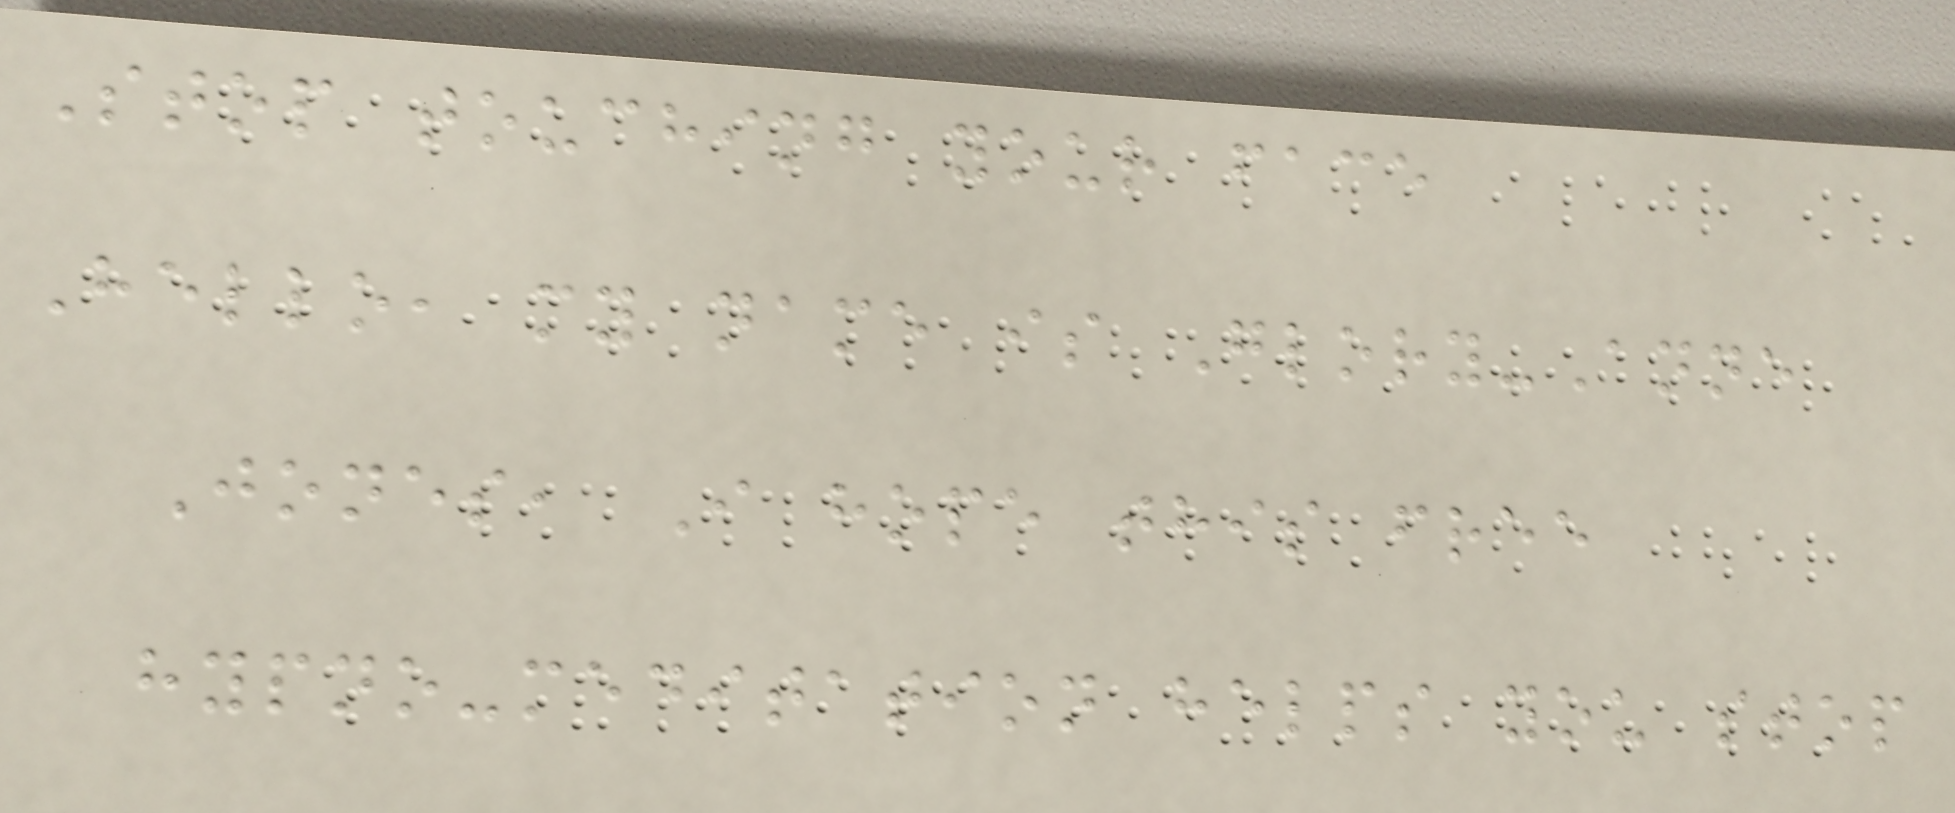Stop touching your face
Hello, my name is Glory-Anne
Jones, I hope this free
hypno-meditation helps you stop
